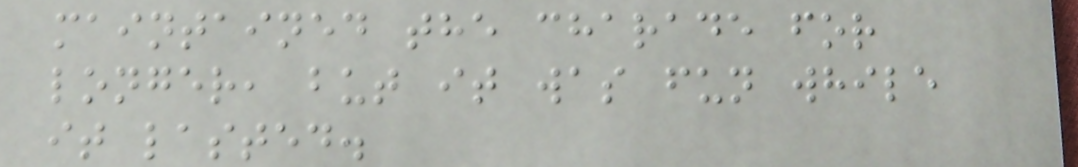maintained the charade for
longer, but it was fun while
it lasted.
